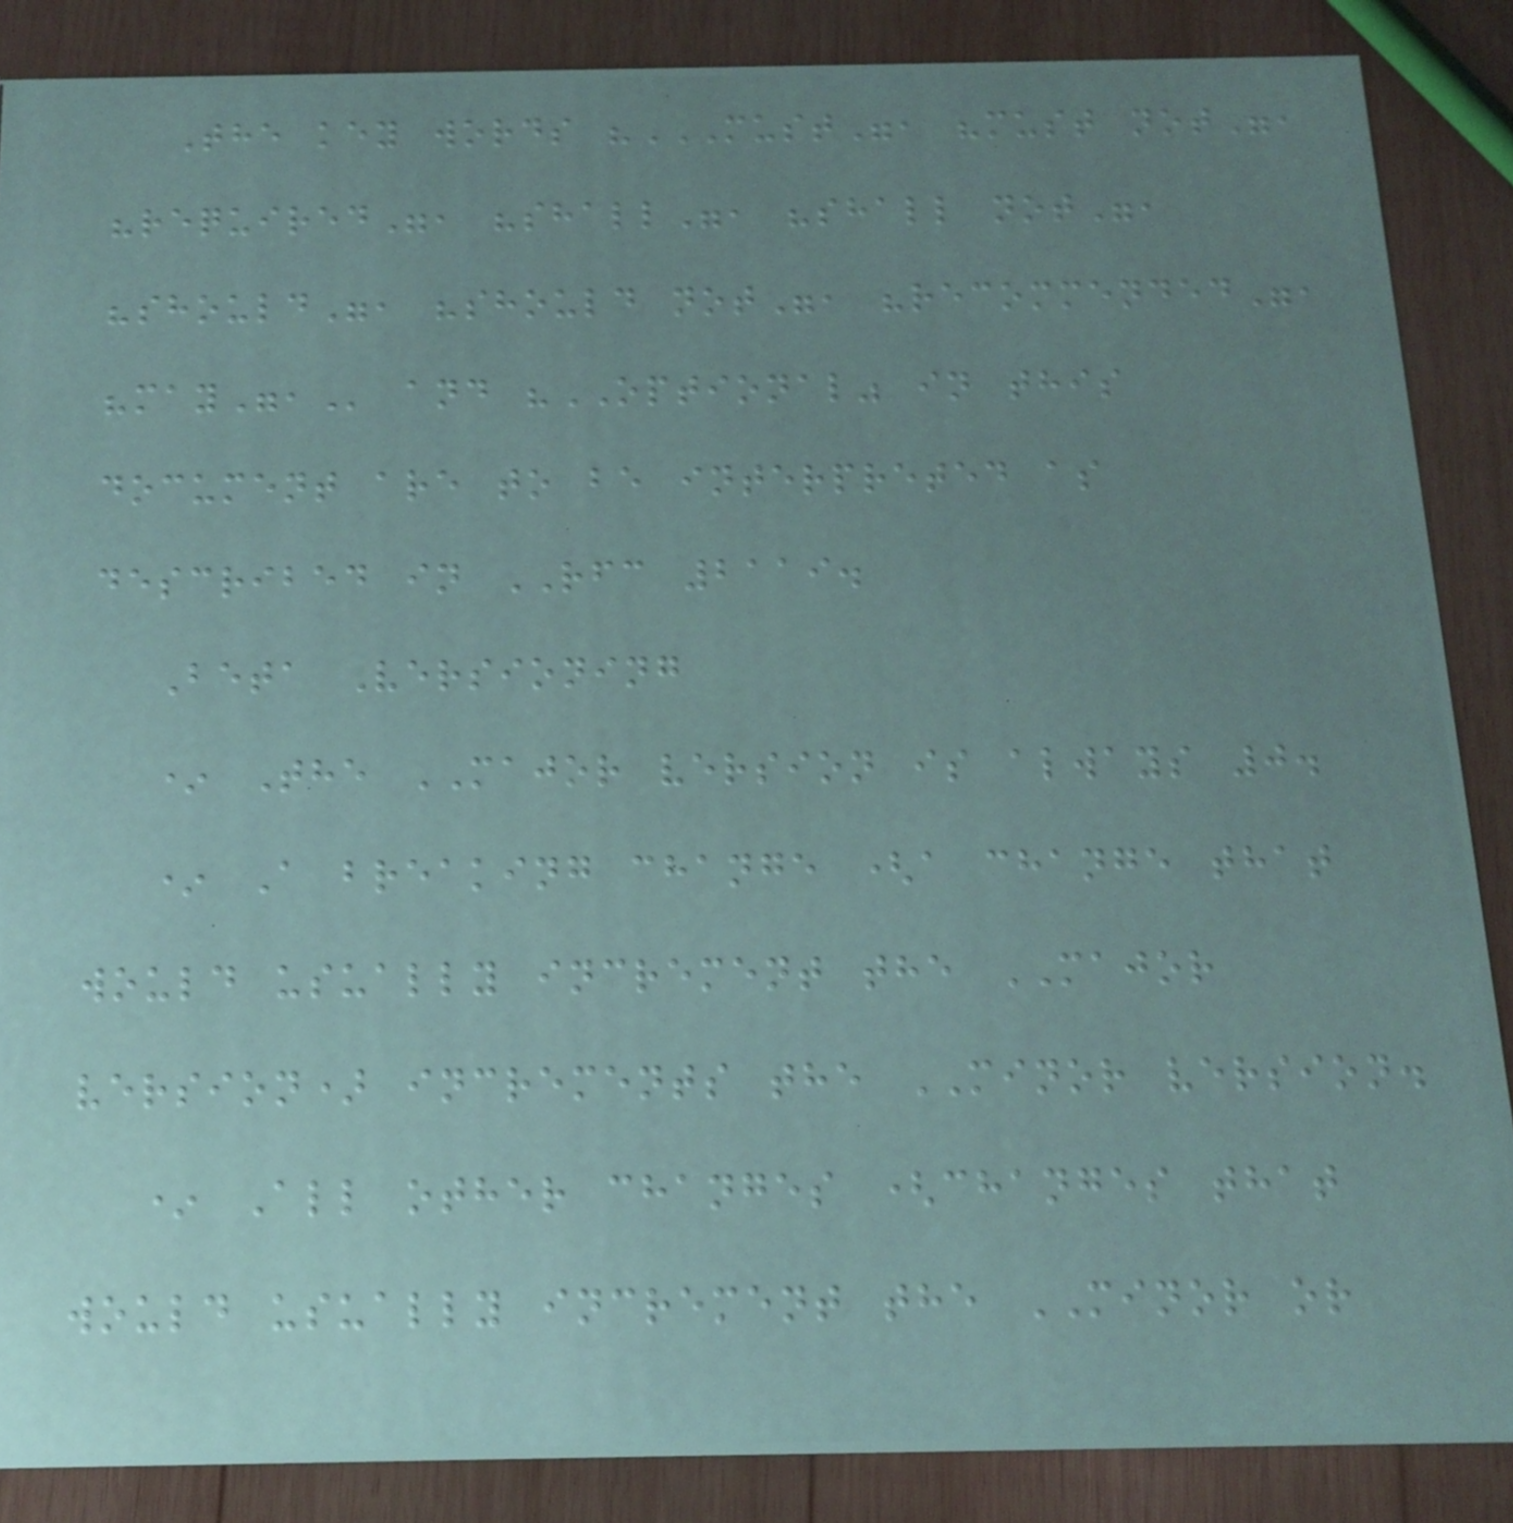The key words "MUST", "MUST NOT",
"REQUIRED", "SHALL", "SHALL NOT",
"SHOULD", "SHOULD NOT", "RECOMMENDED",
"MAY", and "OPTIONAL" in this
document are to be interpreted as
described in RFC 2119.
Beta Versioning
* The MAJOR version is always 0.
* A breaking change (a change that
would usually increment the MAJOR
version) increments the MINOR version.
* All other changes (changes that
would usually increment the MINOR or
